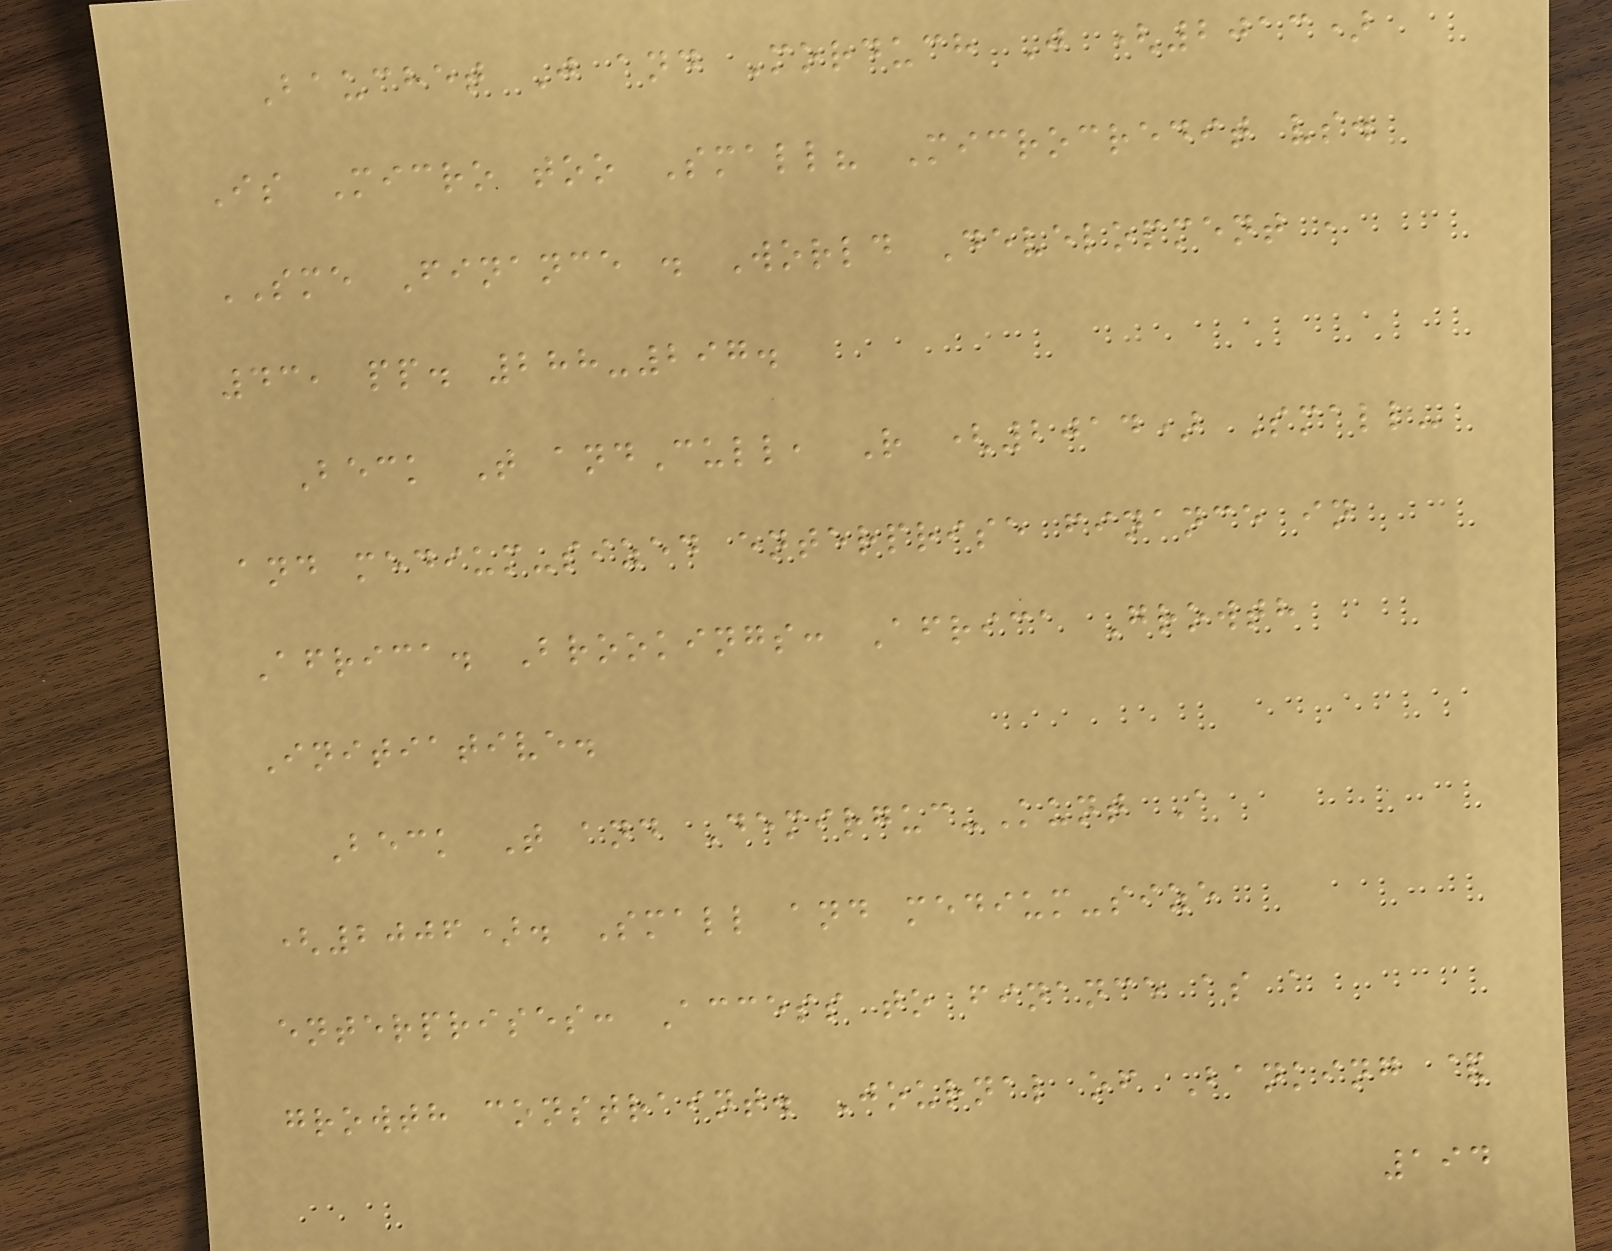Bauchet J and Morduch J (2013)
Is Micro too Small? Microcredit vs.
SME Finance . World Development ,
43, pp. 288-297.
Beck T andCull, R (2014) Small-
and medium-sized enterprise finance in
Africa. Brookings: Africa Growth
Initiative.
Beck T and Demirguc-Kunt A
(2006). Small and medium-size
enterprises: Access to finance as a
growth constraint. Journal of Banking &
194
